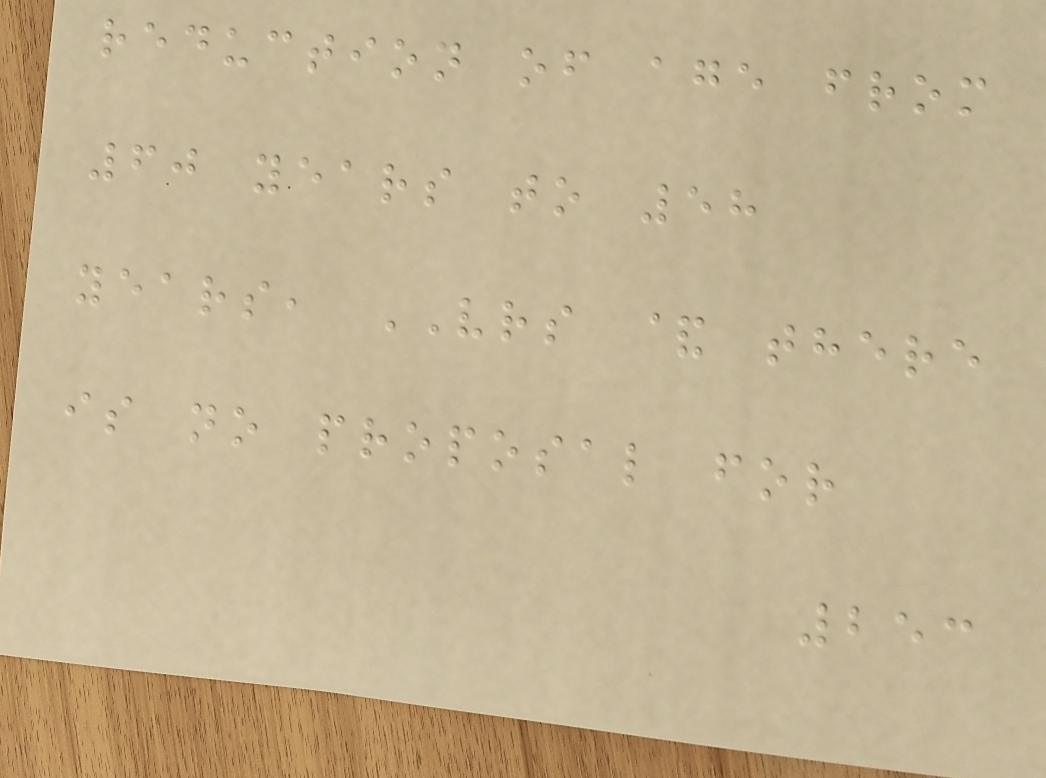reduction of age from
60 years to 58
years, VRS & there
is no proposal for
253
